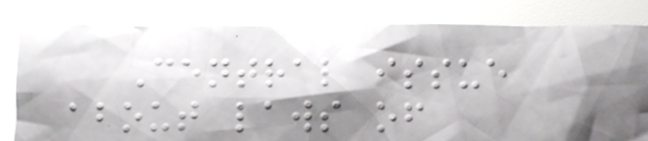Central issue
about laws of
